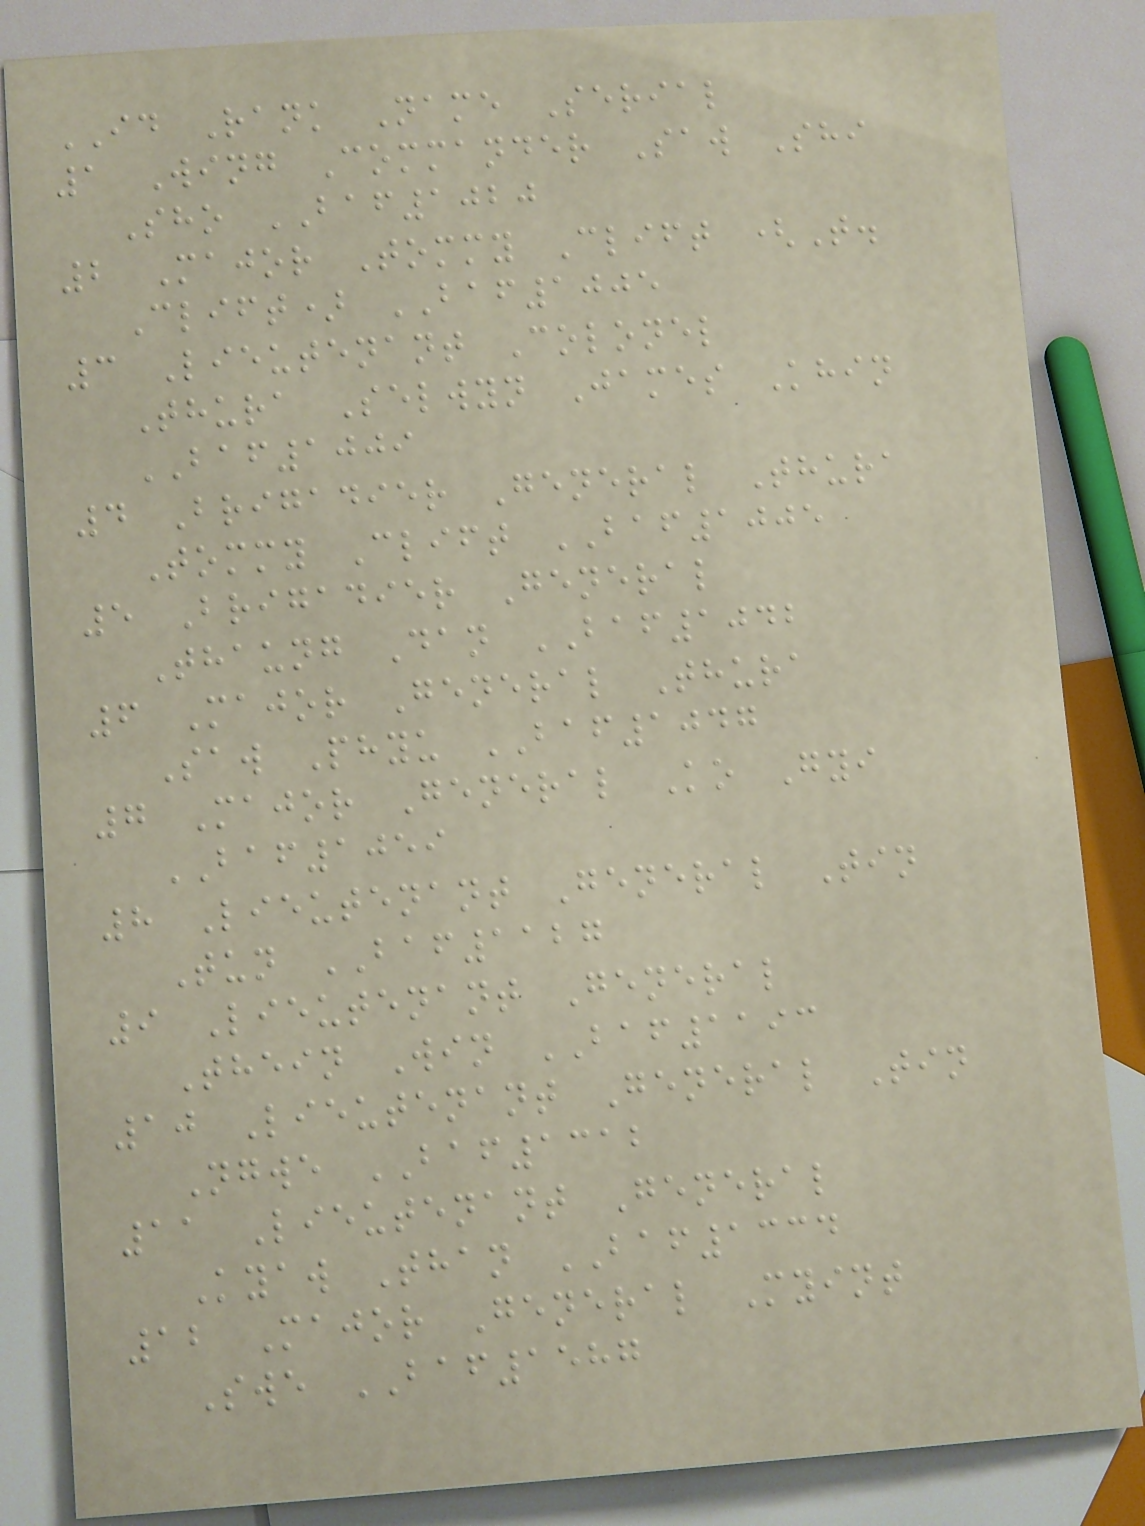ID Rank Name Serial
1 Wing Commander Saw Shi
Sho BAF1020
2 Major Tommy Clift (T.
Clift) BAF1005
3 Lieutenant Colonel
Thura Selwyn James Khin
BAF1009
4 Brigadier General Thura
Tommy Clift BAF1005
5 Brigadier General
Thaung Dan BAF1042
6 Major General Thura
Saw Phyu BAF1047
7 Major General Ko Gyi
BAF1059
8 Lieutenant General Tin
Tun BAF1127
9 Lieutenant General
Thein Win BAF1193
10 Lieutenant General Tin
Ngwe BAF1312
11 Lieutenant General
Kyaw Than BAF1334
12 Major General Myint
Swe BAF1587
